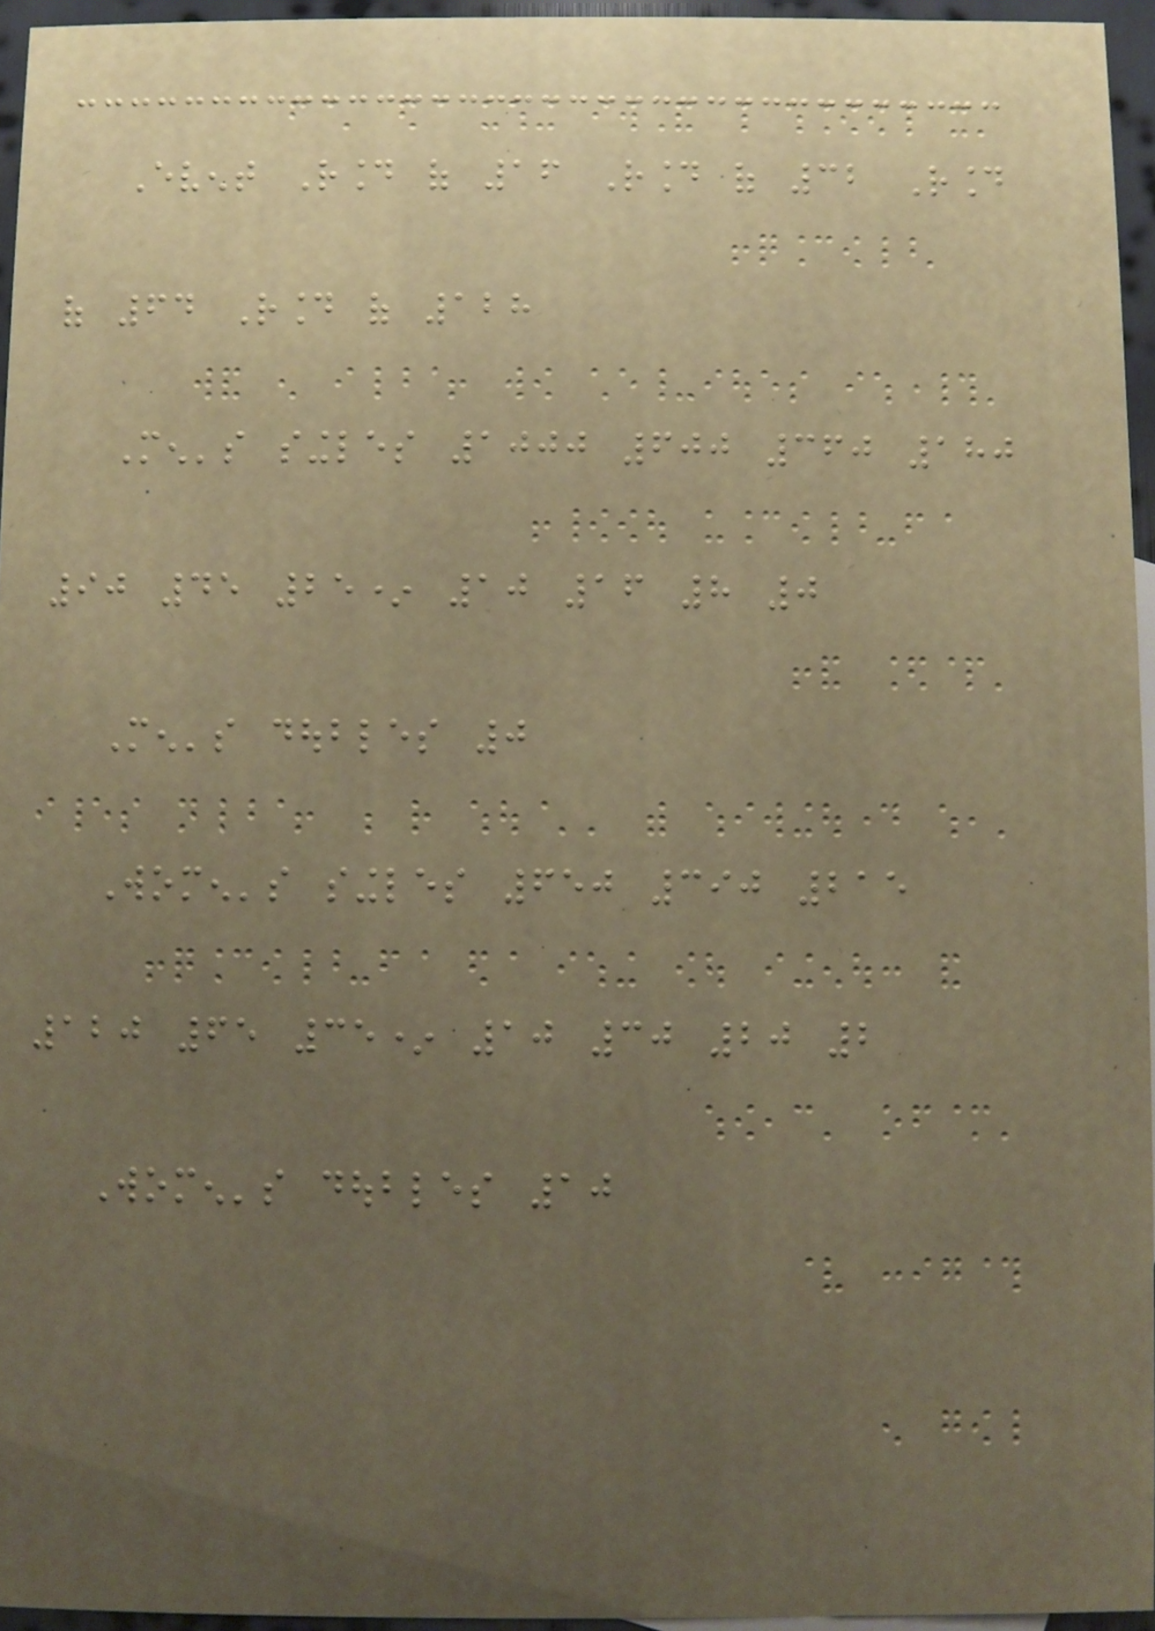Event Round of 16 Round of 32 Round
of 64 Round of 128
Men's singles 1000 600 360 180
90 45 25* 10 16 8 0
Men's doubles 0
Women's singles 650 390 215
120 65 35* 10 30 20 2
Women's doubles 10
